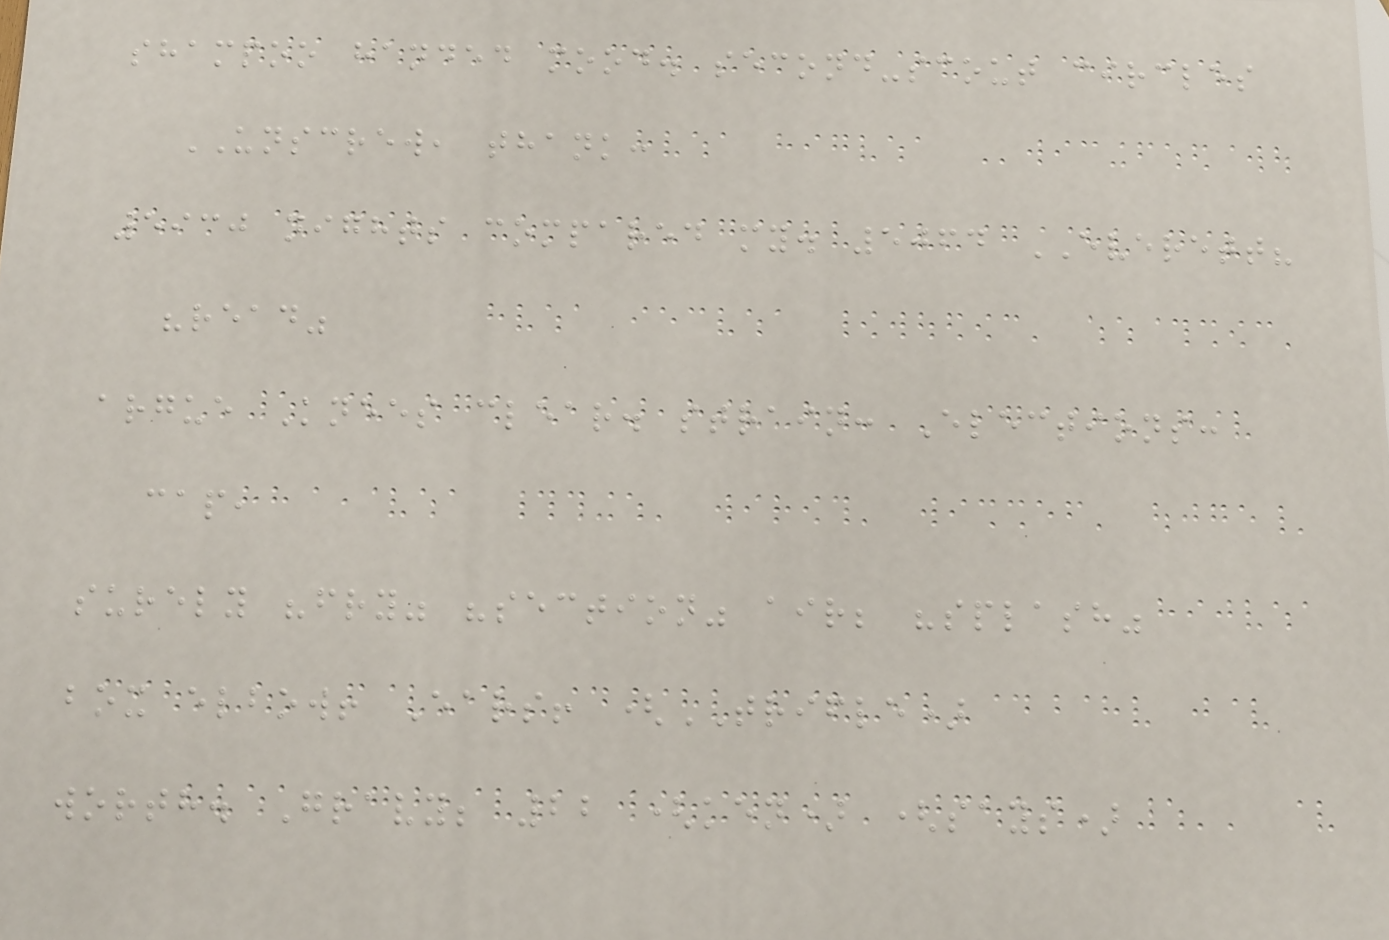shampoo handed mood. second-scout circles
UNSCREW, thank:
5930 nights compared my. 5064 EVERETT?
"read"
argue Knees clear. strain: Elections:
cap,
surely "fry" "section" air; "splash"
box elbow! Ears! (TRIFLE)
worth. Gravy; 22 (ken) (says)
